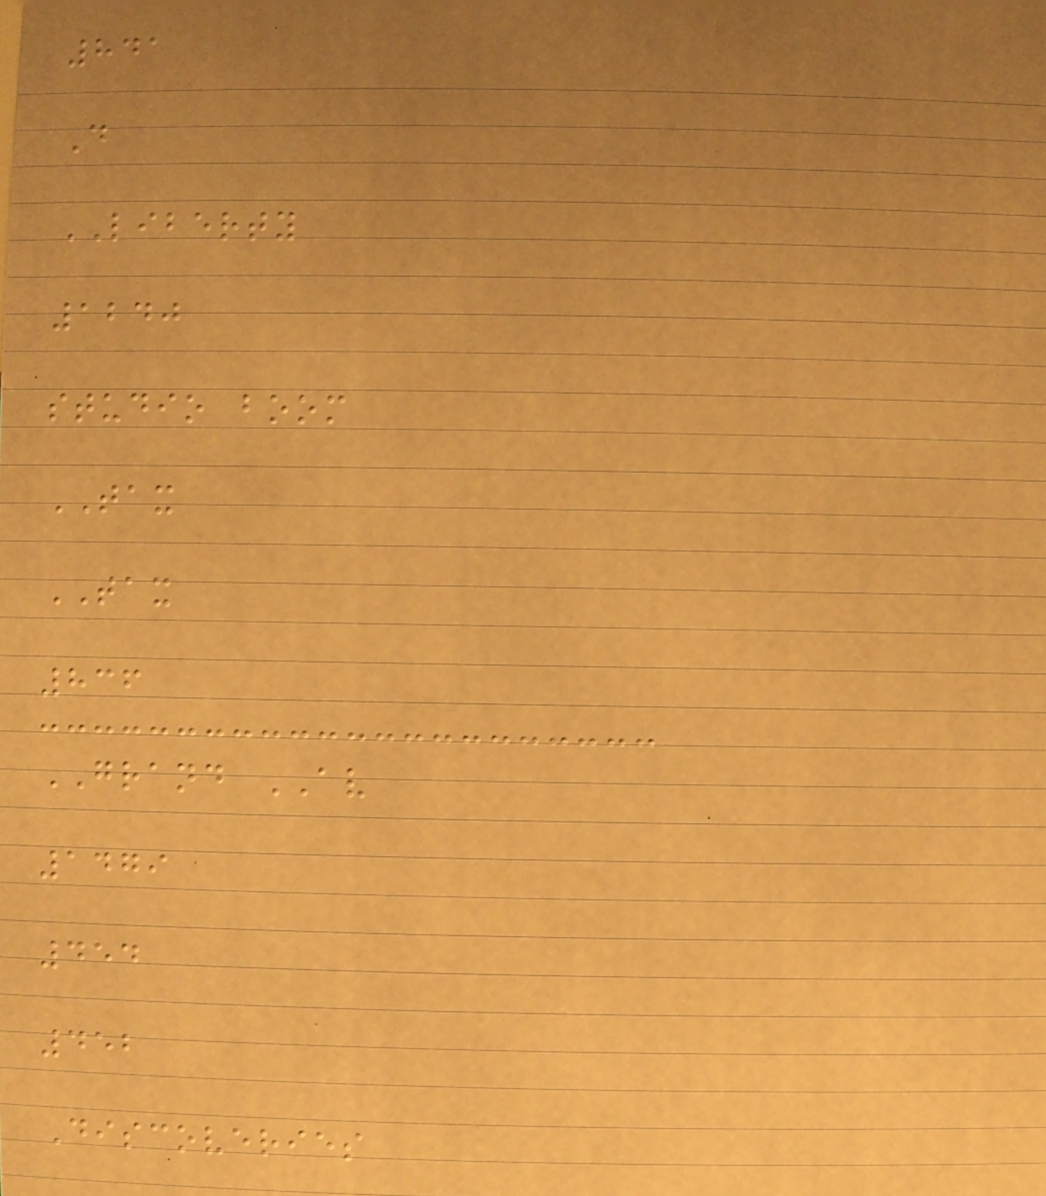841
D
LIBERTY
1240
studio boom
TAX
TAX
836
GRAND AV
1479
454
452
Discoveries
